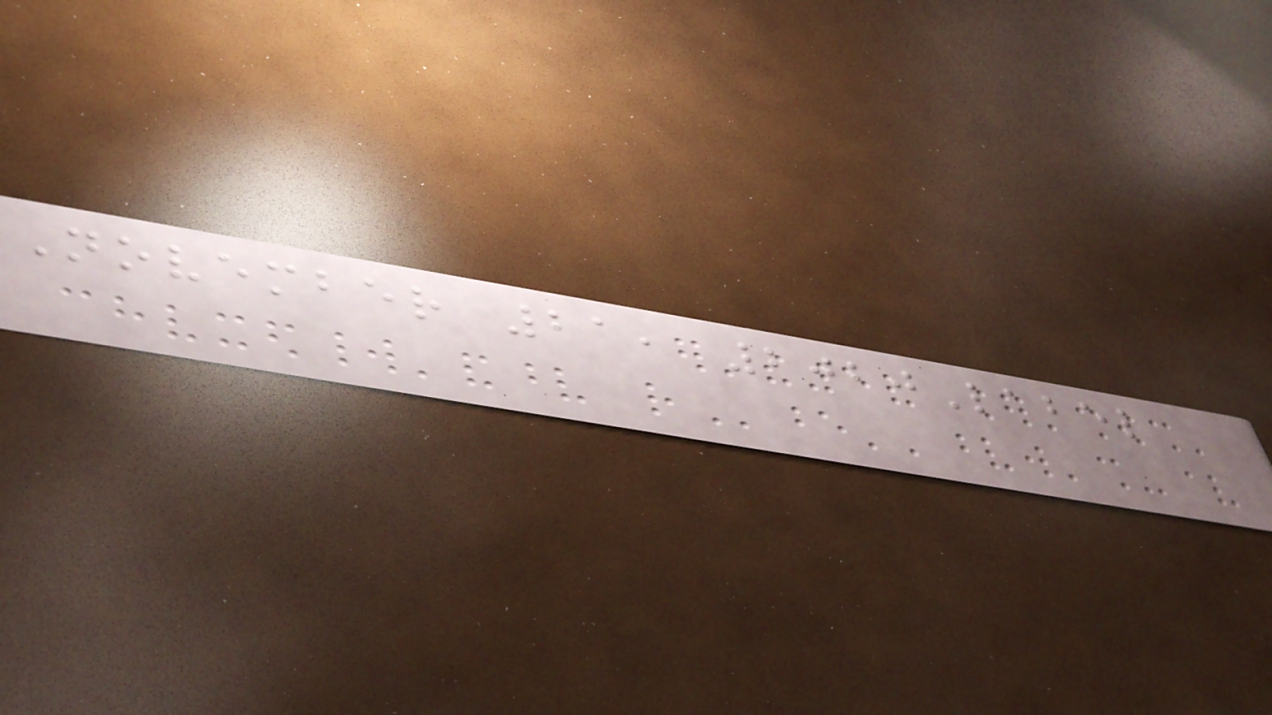November 21, 2020Label
